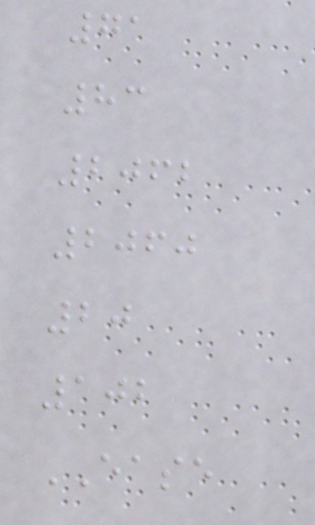71
83
2062
2060
20
102
EASE
